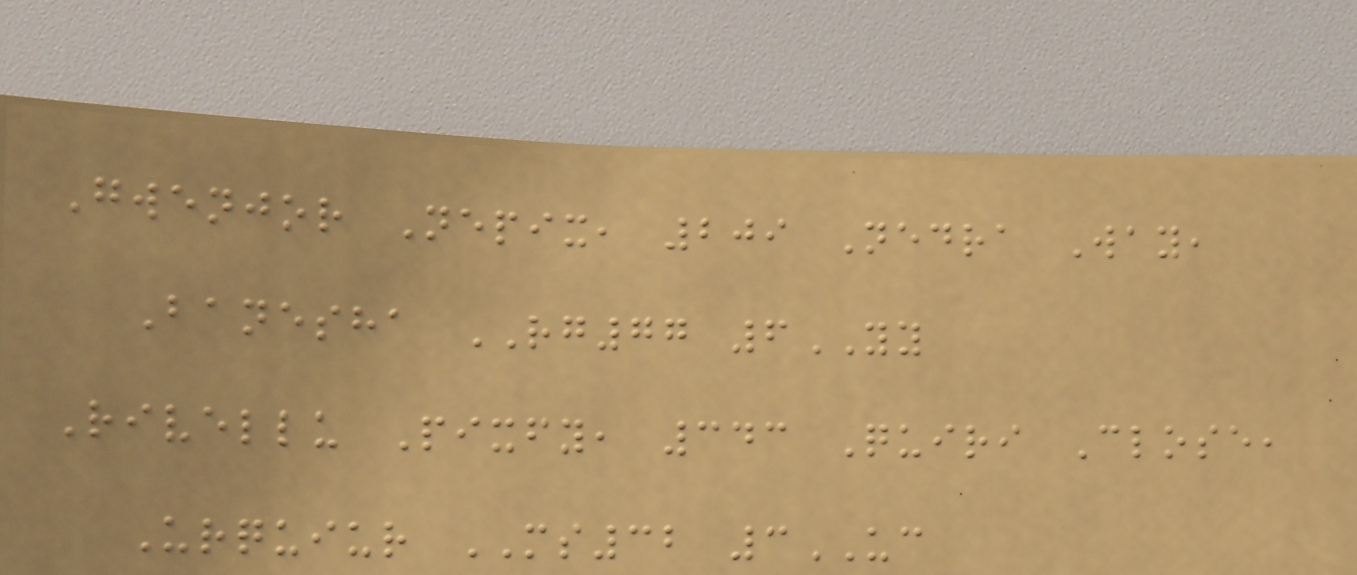Gwenjor Nepix, 209 Nedra Way,
Banesha RG77 6YY
Rivellu Pixfy, 343 Quiri Close,
Urquiur MS32 3UC
